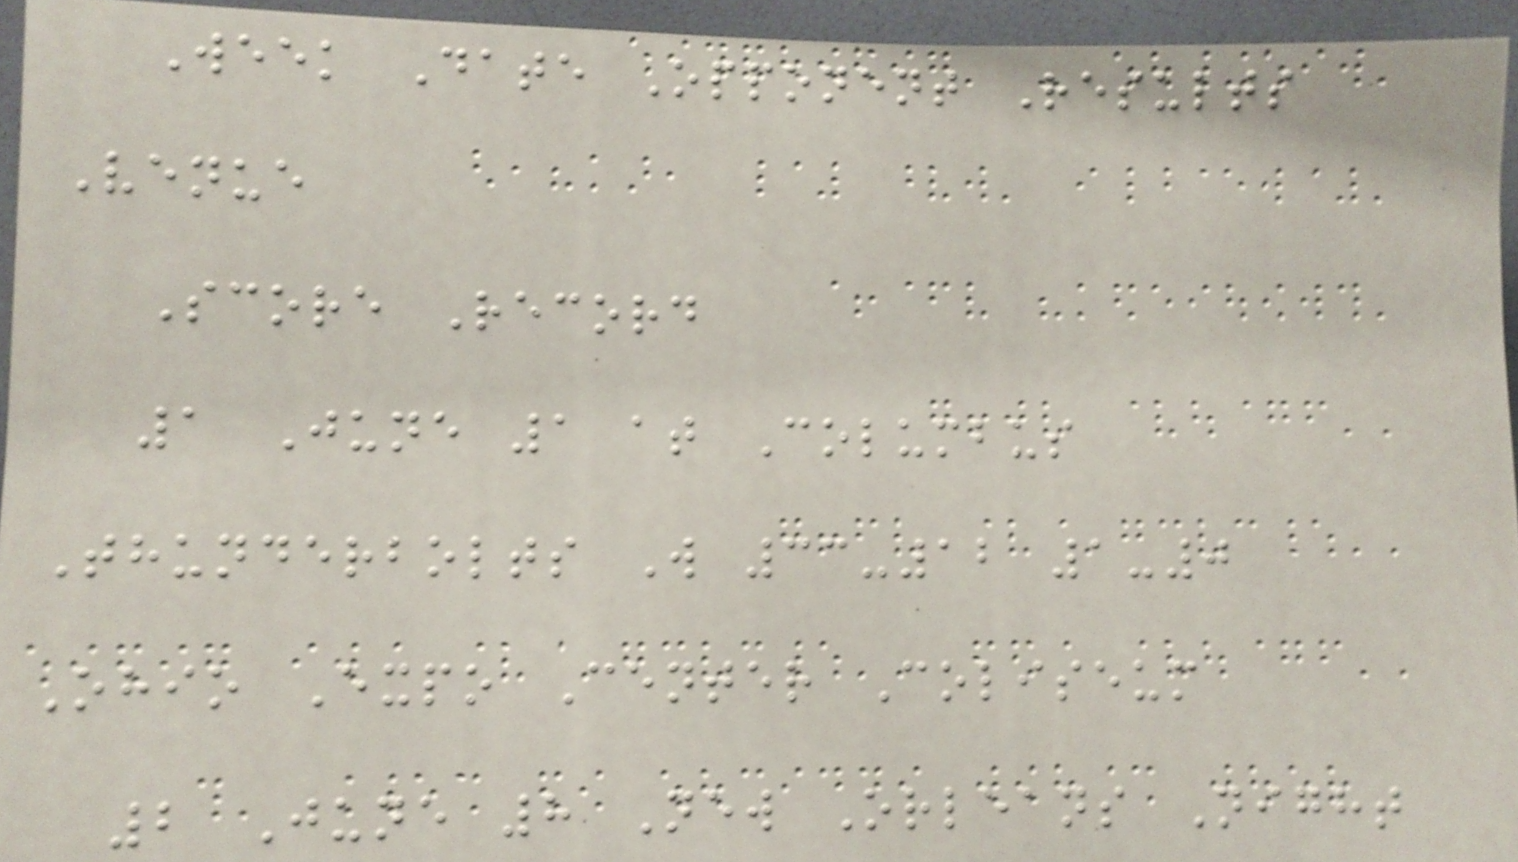Week Date Opponent Results
Venue
Score Record
1 June 1 at Columbus
Thunderbolts W 33-12 1-0
Ohio Expo Center Coliseum
2 June 8 New Orleans Night
